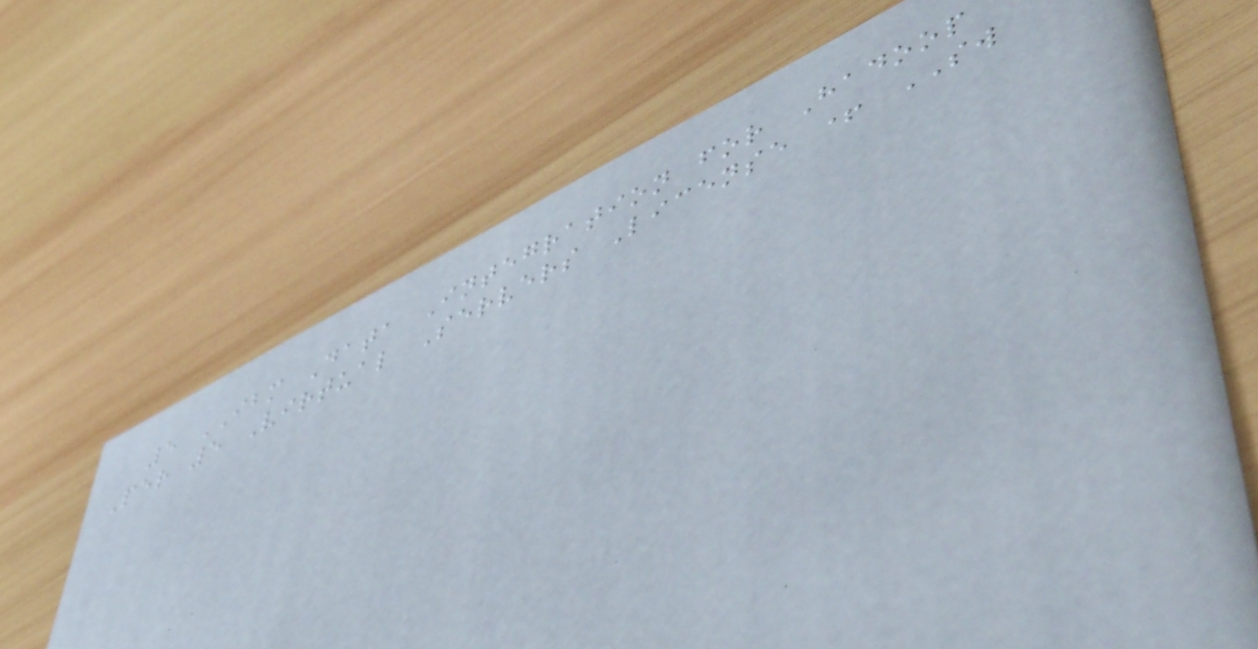5 IBM Data Integration for Hadoop
Per 5 Virtual Servers License + SW
